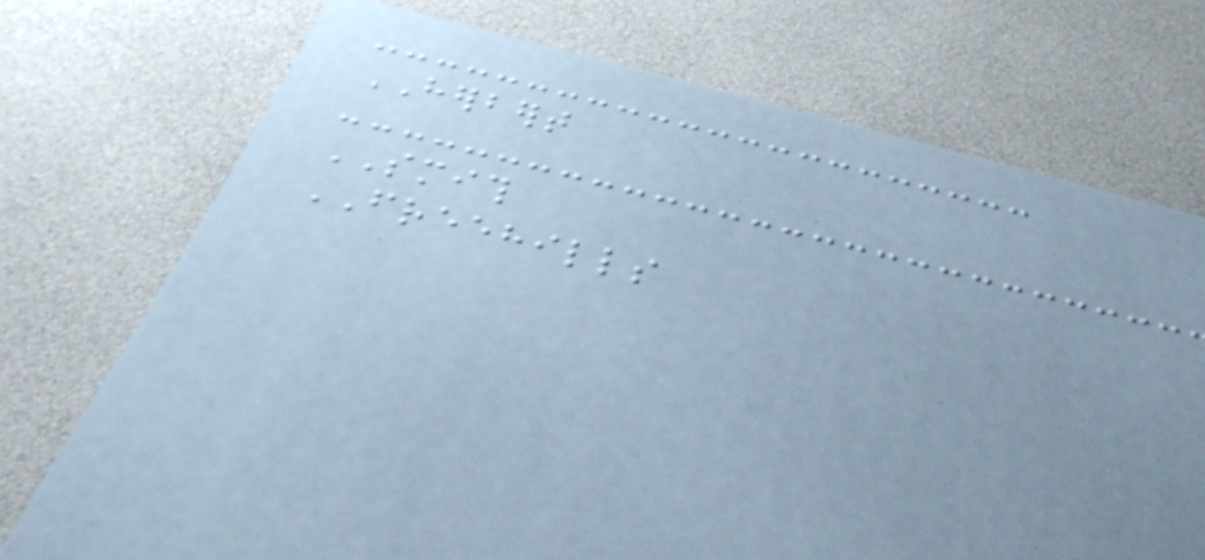HERBERT
SMITH
FREEHILLS
